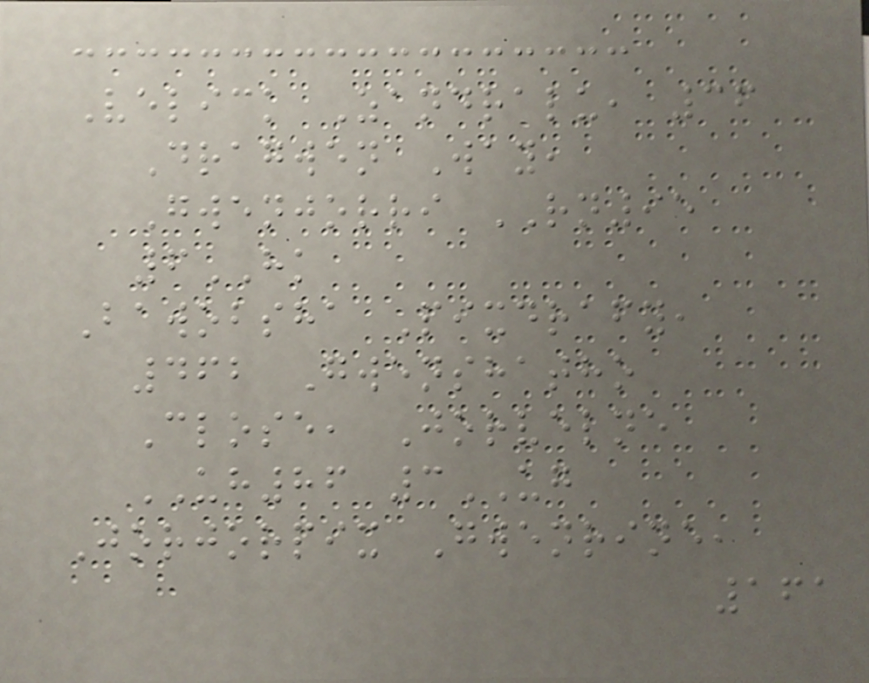Velick Zandralu, 36
Dragwen Way,
Gwenjorri RN95
6HK
Bawobsha Pixdrafy,
462 Gwenshatho
Close, Jorvelne
UH86 3UG
Jorjorpix Gwenrine,
161
